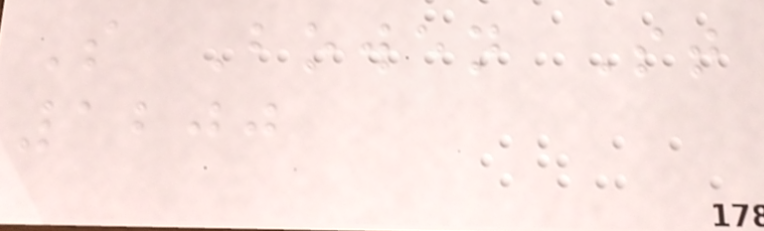S Bowen St
1200
